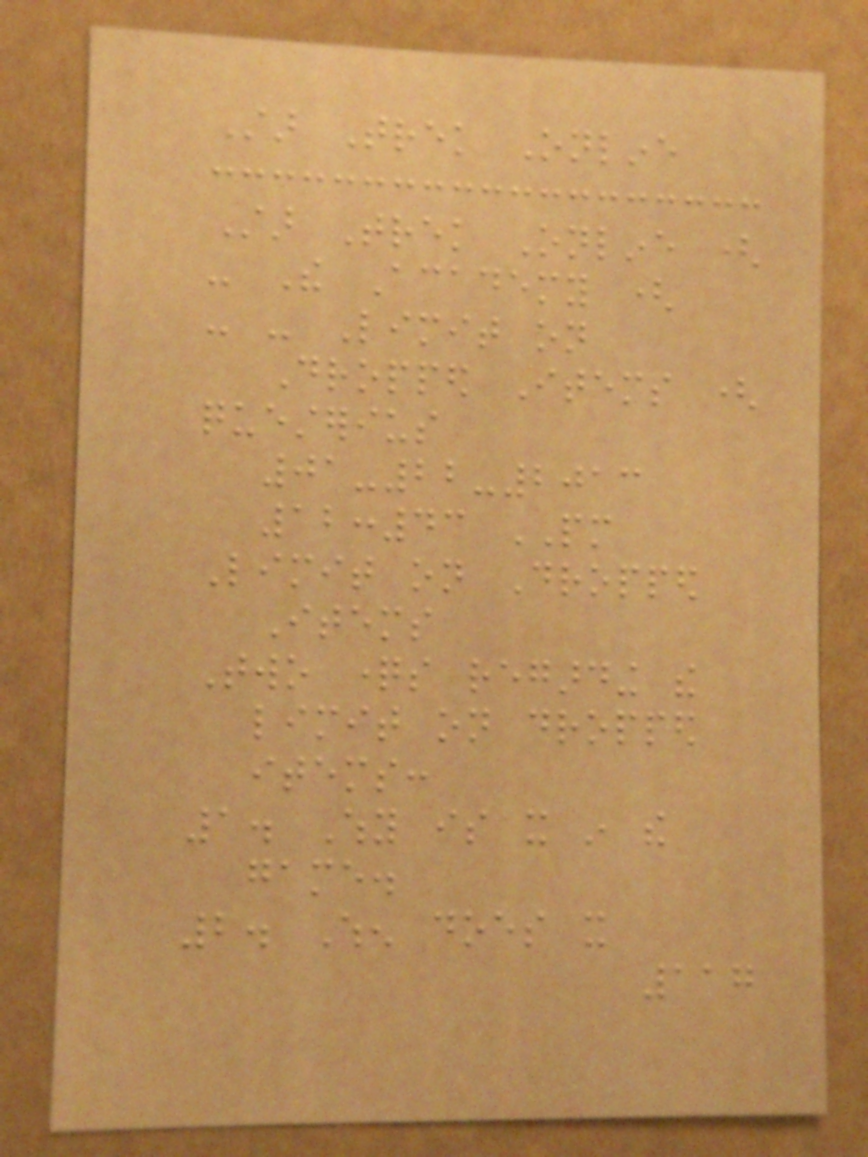Star Trek Online
Star Trek Online (
- The Academy (
- - Limit on
Dropped Items (
questerius
01-22-2013
12:43 PM
Limit on Dropped
Items
Two questions regarding the
limit on dropped
items:
1. Why is it in the
game.
2. When does it
117
